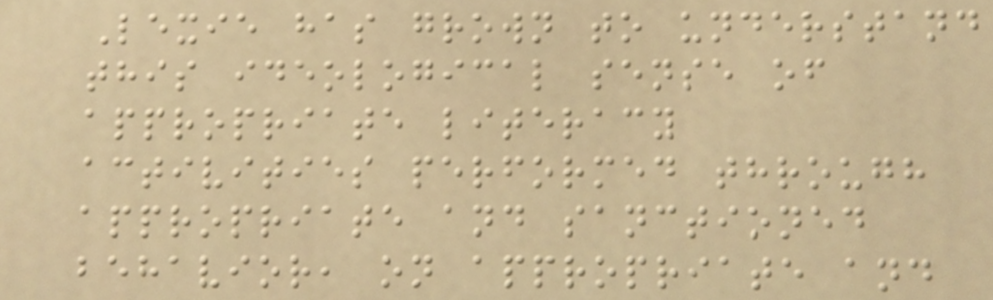Lexie has grown to understand
this ideological sense of
appropriate literacy
activities performed through
appropriate and sanctioned
behavior, on appropriate and
